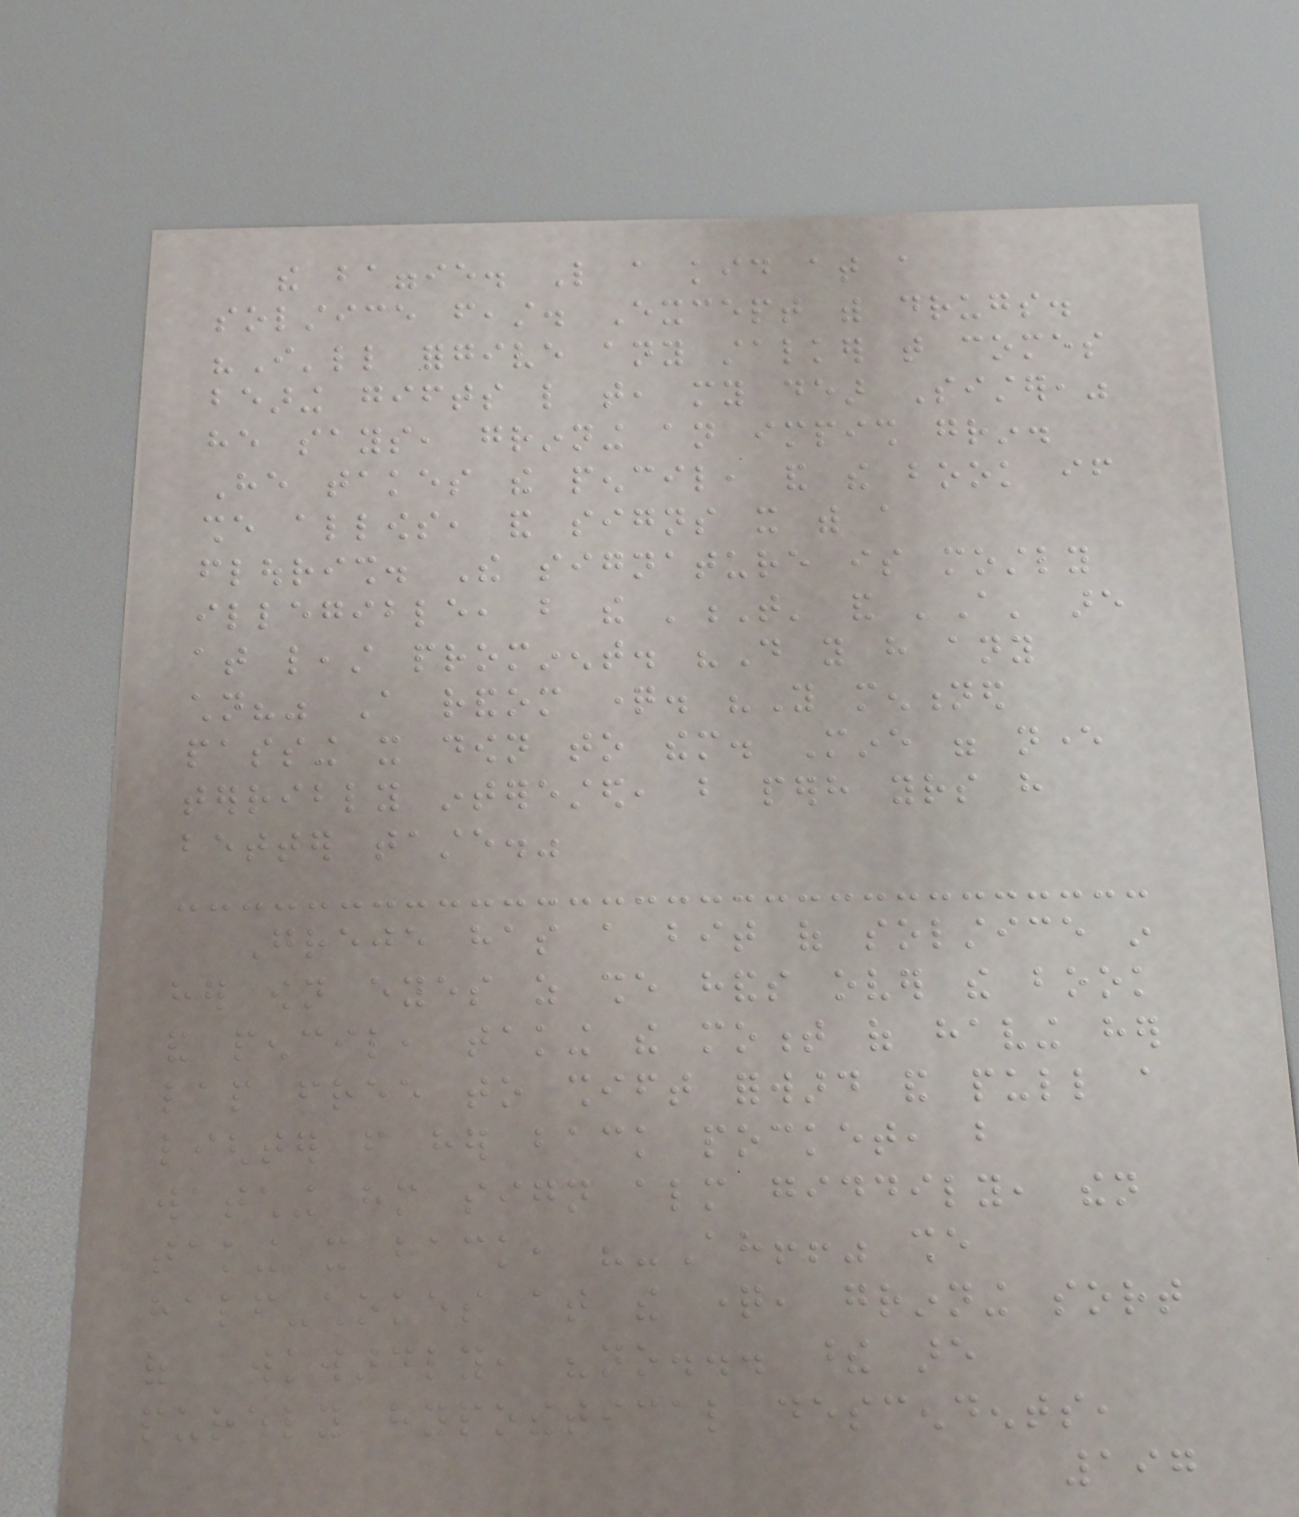the baggie. Like a kid at a
solstice feast. Except with drugs.
"I'll forgive any stalker that comes
bearing gifts like that, my dear Sister,"
he says, grinning an impish grin.
He takes the pencil, and the book if
she allows, and signs it with a
flourish. The signature is mostly
illegible, but the 'T' and 'A' are
at least prominent. "Do you have any
children?" A random question. "You mentioned
passing it down to them. Mine were never
terribly interested, but perhaps yours have
better taste."
Greje has a bit of solstice in
her own eyes as she hands over the book
and pencil, taking the moment of having her
lap free to shift forward and pull a
lighter from her back pocket, but
watching him sign almost giddily, then
taking it back, "-Ah!!" she
half-chokes at the question, grinning sort
of awkwardly, "no... these are
purely hypothetical descendents,
197
